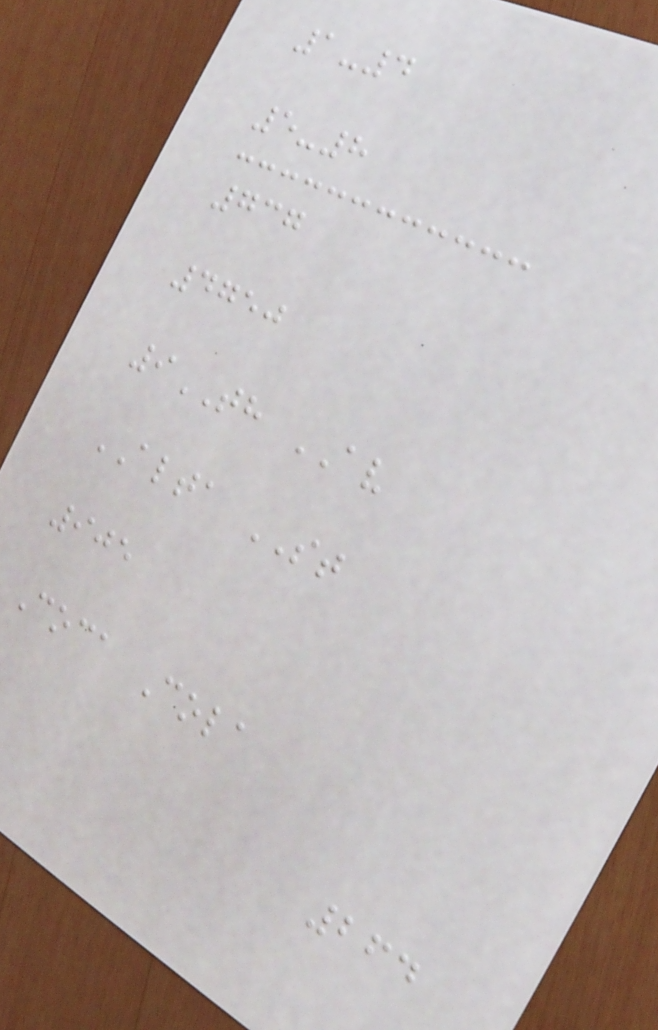1-4
5-8
737
4750
9TH AV
ALTA ST
905
Coca Cola
264
